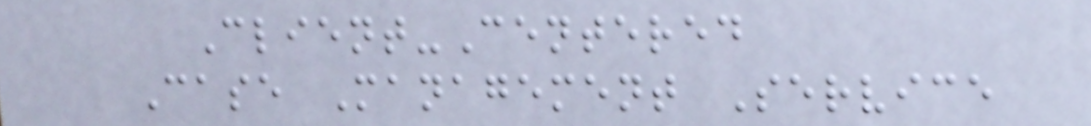Client-Centered
Case Management Service
